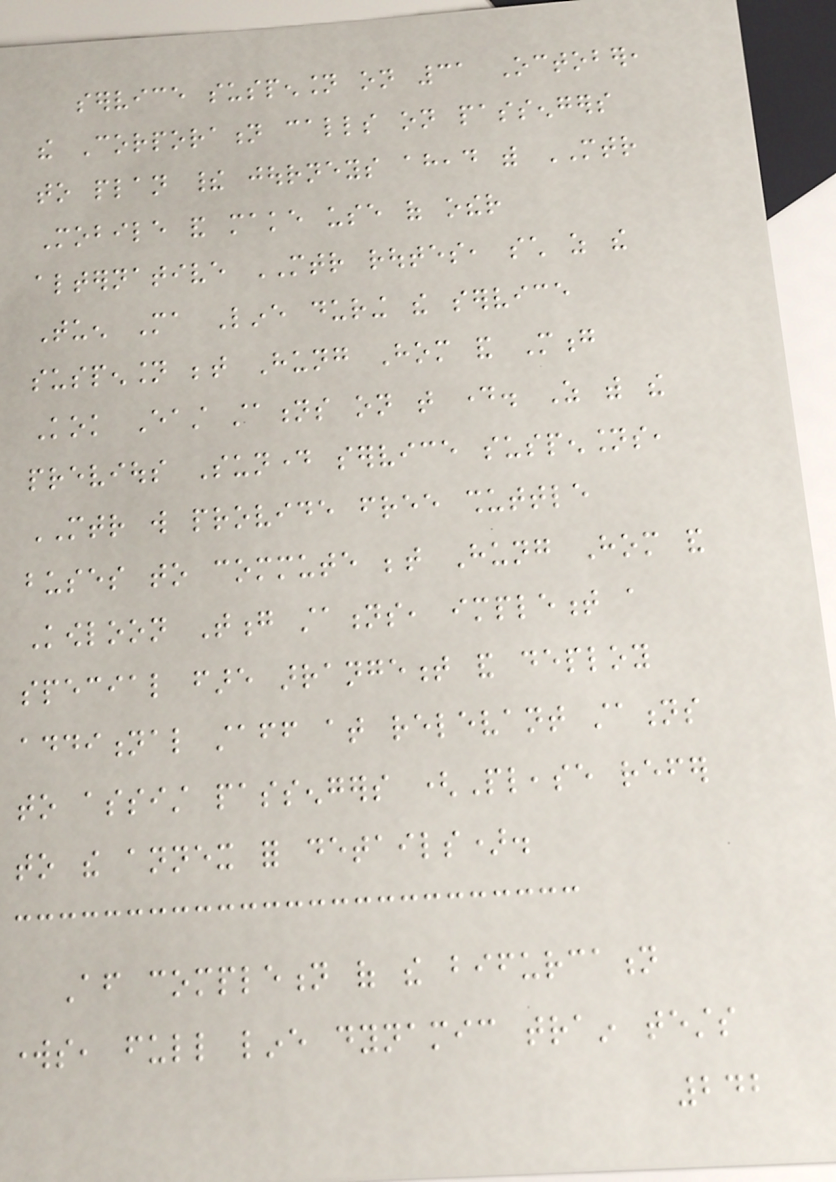service suspension on 31 October,
the Corporation calls on passengers
to plan their journeys ahead with MTR
Mobile and make use of other
alternative MTR routes, such as the
Tuen Ma Line during the service
suspension between Hung Hom and Mong
Kok East stations on that day. As with the
previous Sunday service suspensions,
MTR will provide free shuttle
buses to commute between Hung Hom and
Kowloon Tong stations, implement a
special fare arrangement and deploy
additional staff at relevant stations
to assist passengers (Please refer
to the annex for details).
After completion of the bifurcation
works, full line dynamic train tests
242
